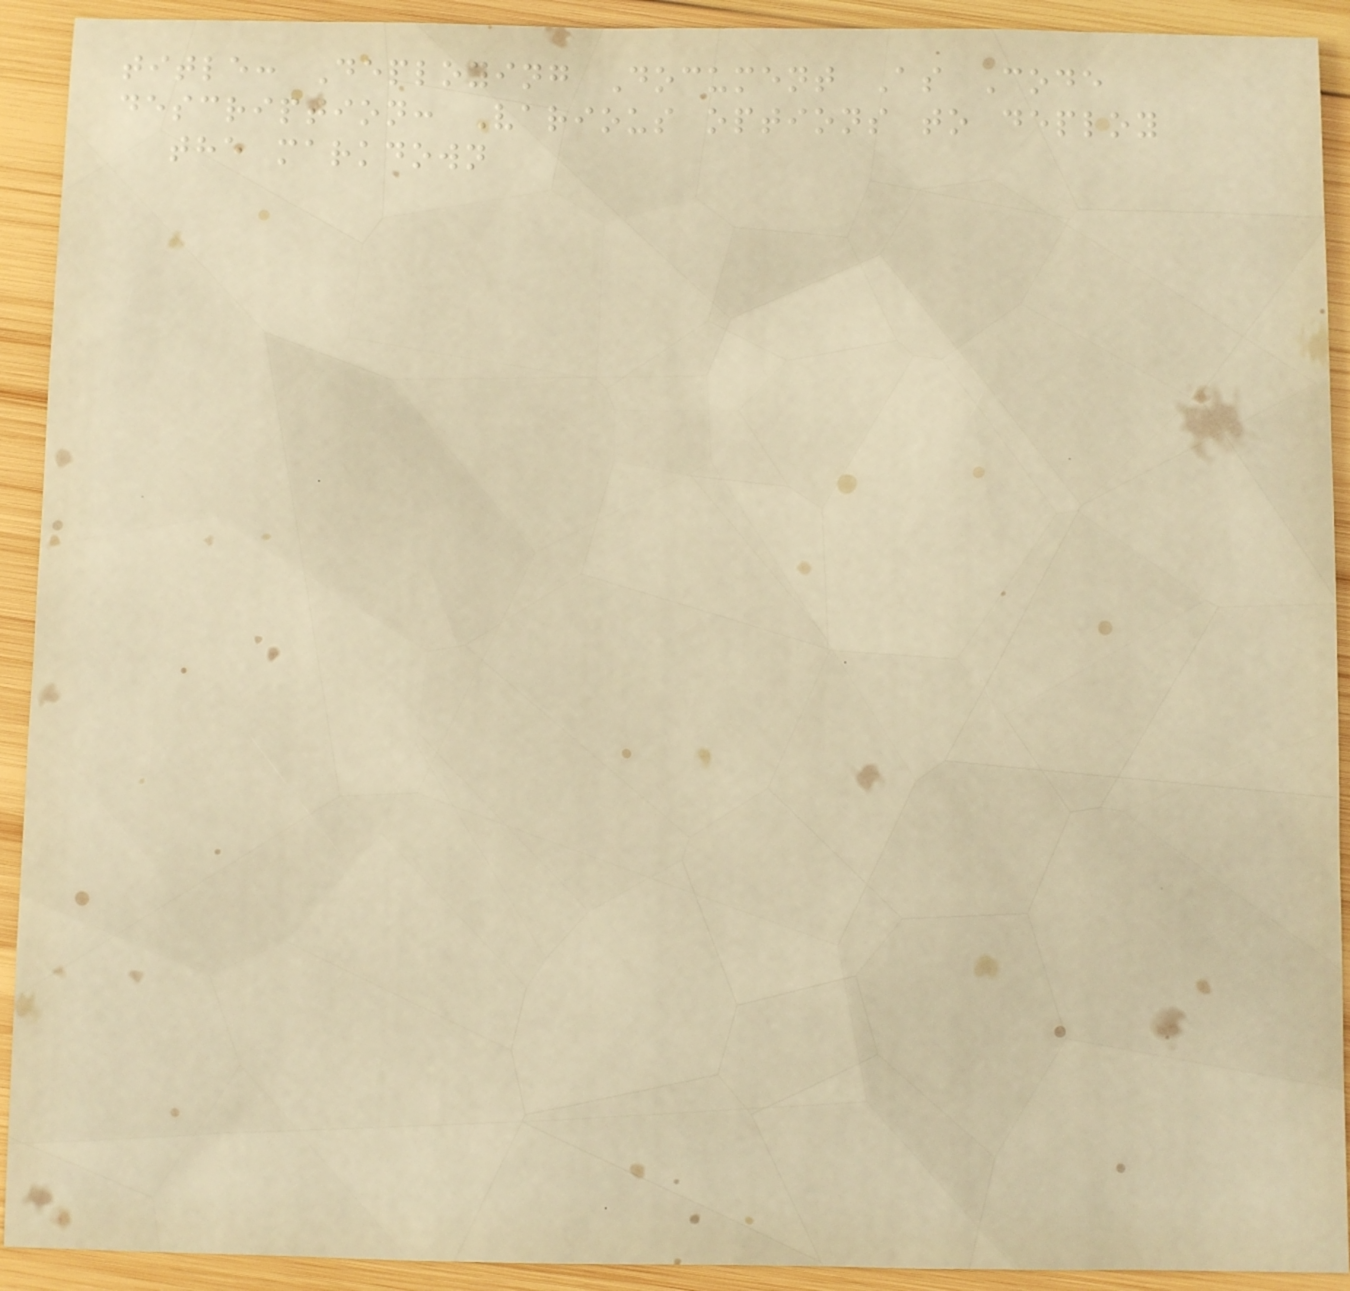title: Deploying Document As Code
description: Various options to deploy
the markdown
